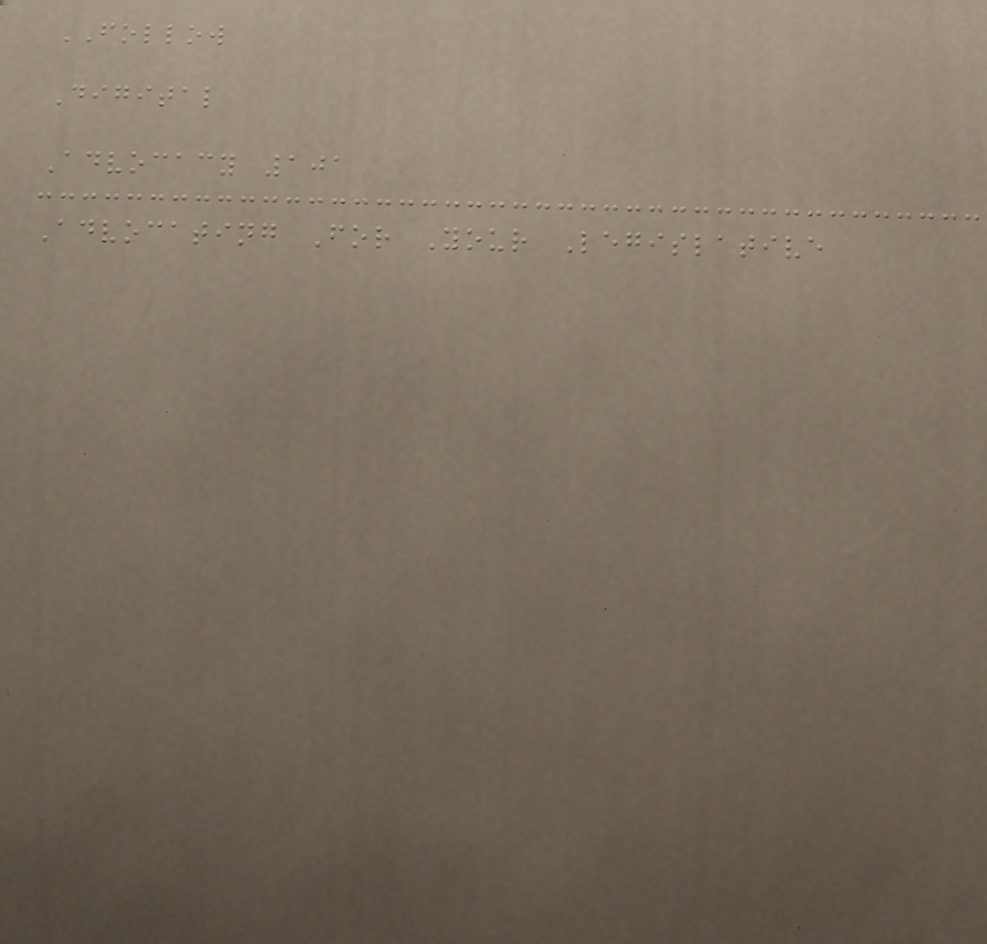FOLLOW
Digital
Advocacy 101
Advocating For Your Legislative
